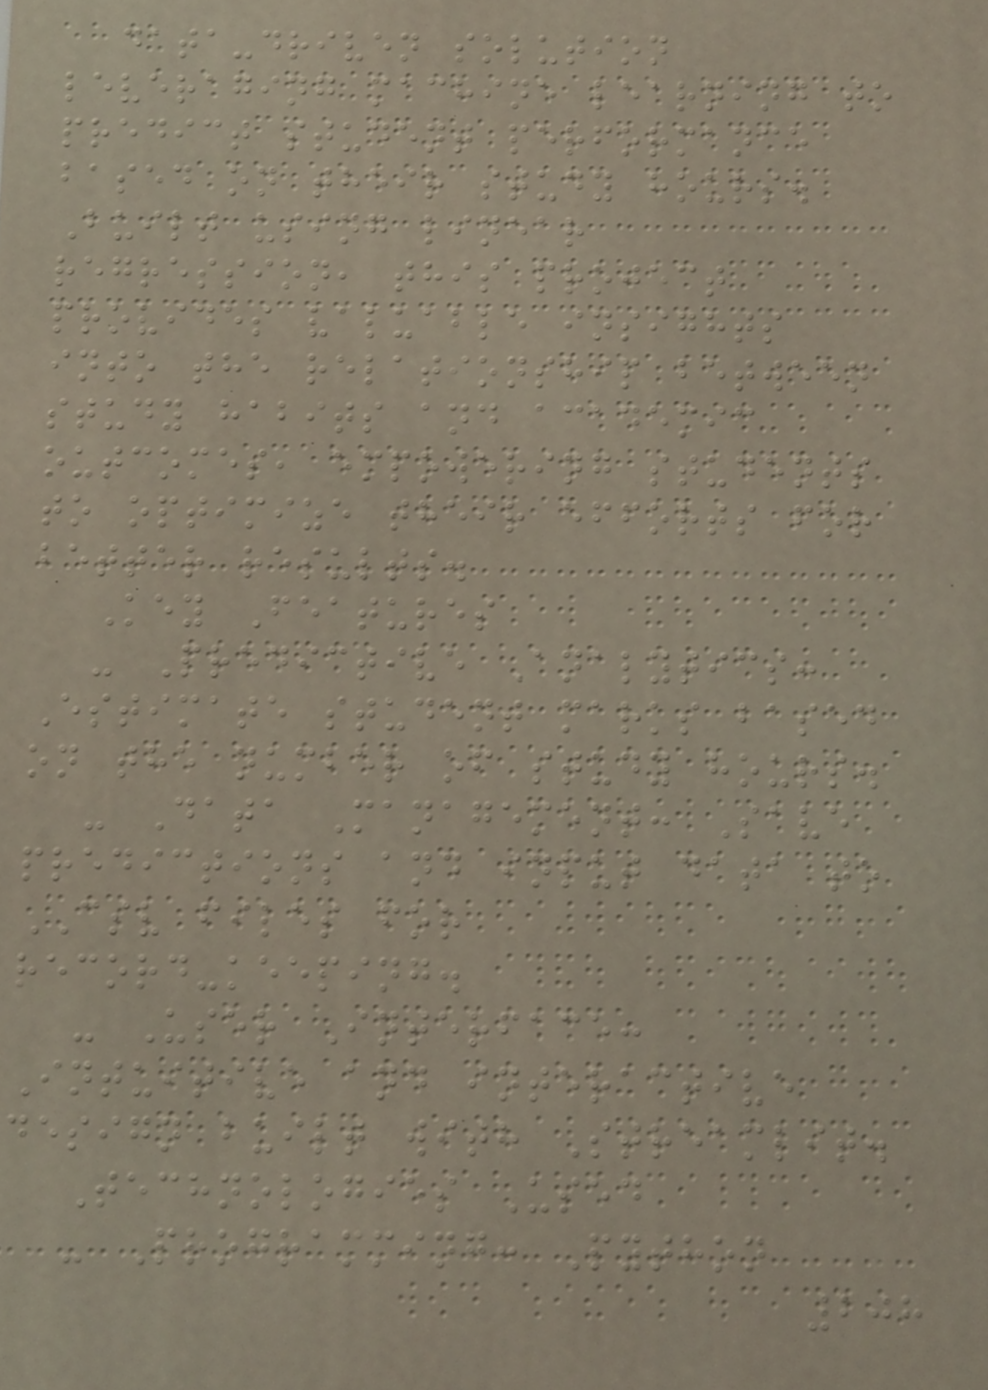data-driven solution
leveraging machine learning to
predict student performance
based on their study hours.
Built using linear
regression, this project
provides valuable insights
into the relationship between
study habits and academic
outcomes, empowering students
to optimize their efforts for
better results.
Key Features
- Predictive Analytics:
Estimate student marks based
on the number of study hours.
- Data Management: Save
predictions and input data to
CSV files for
record-keeping.
- User Interface:
Intuitive and interactive
design built with Streamlit.
Technologies Used
- Programming: Python
208
